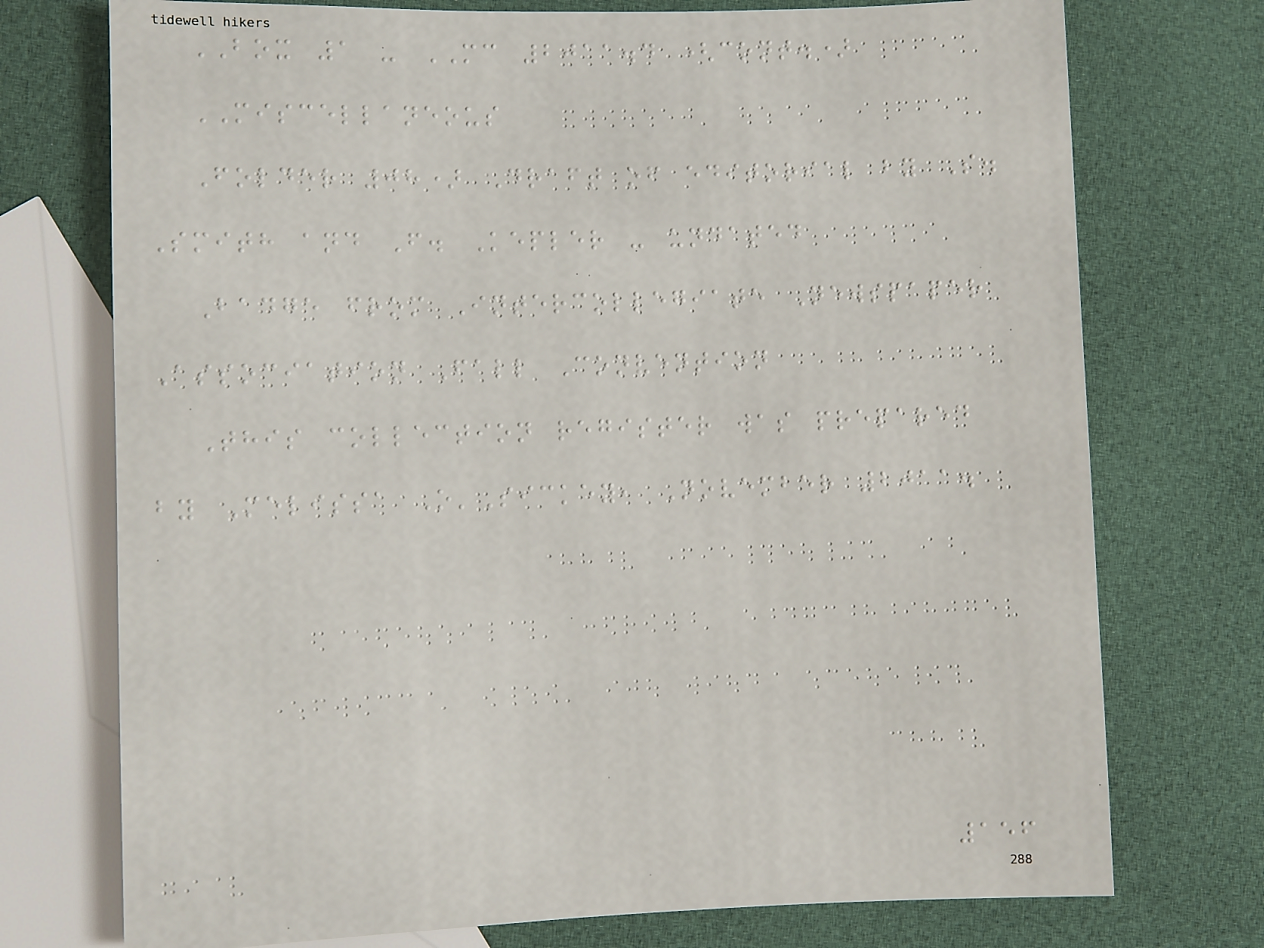BOX 1 - MC 2011.4 (cont.)
MISCELLANEOUS
Folder 08) Draft of editorial by S.
Smith and F. Kepler - undated
Badge from Intercollegiate Newspaper
Association Fall Convention
This collection register was prepared
by Melissa O'Sickey, November 2011.
156
